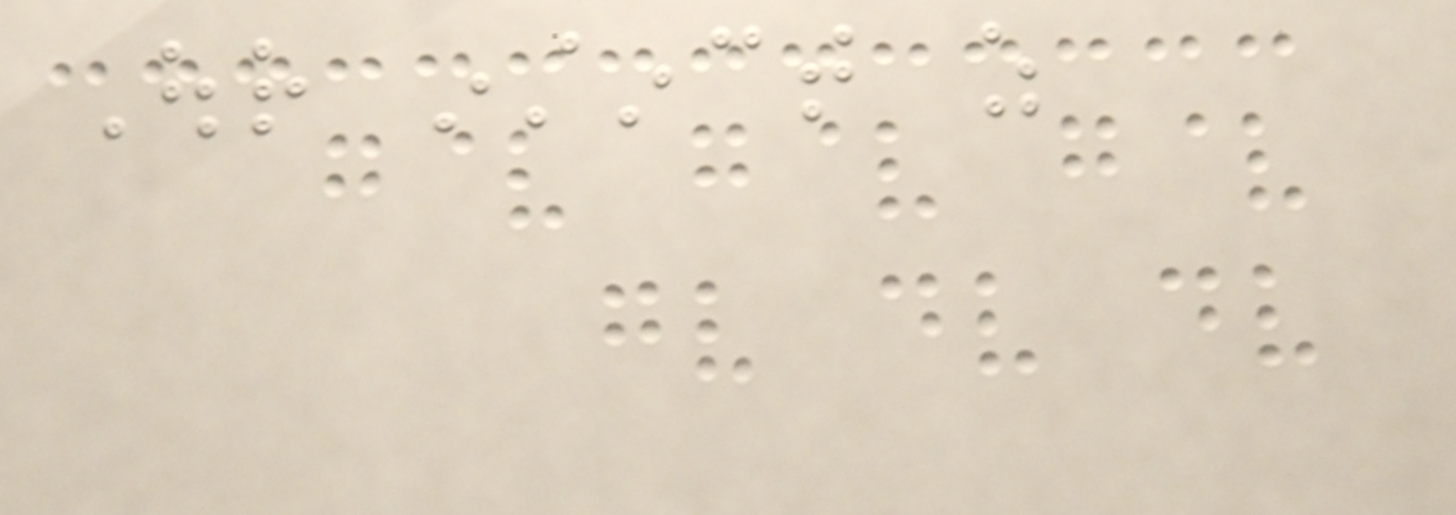Our instinct as
